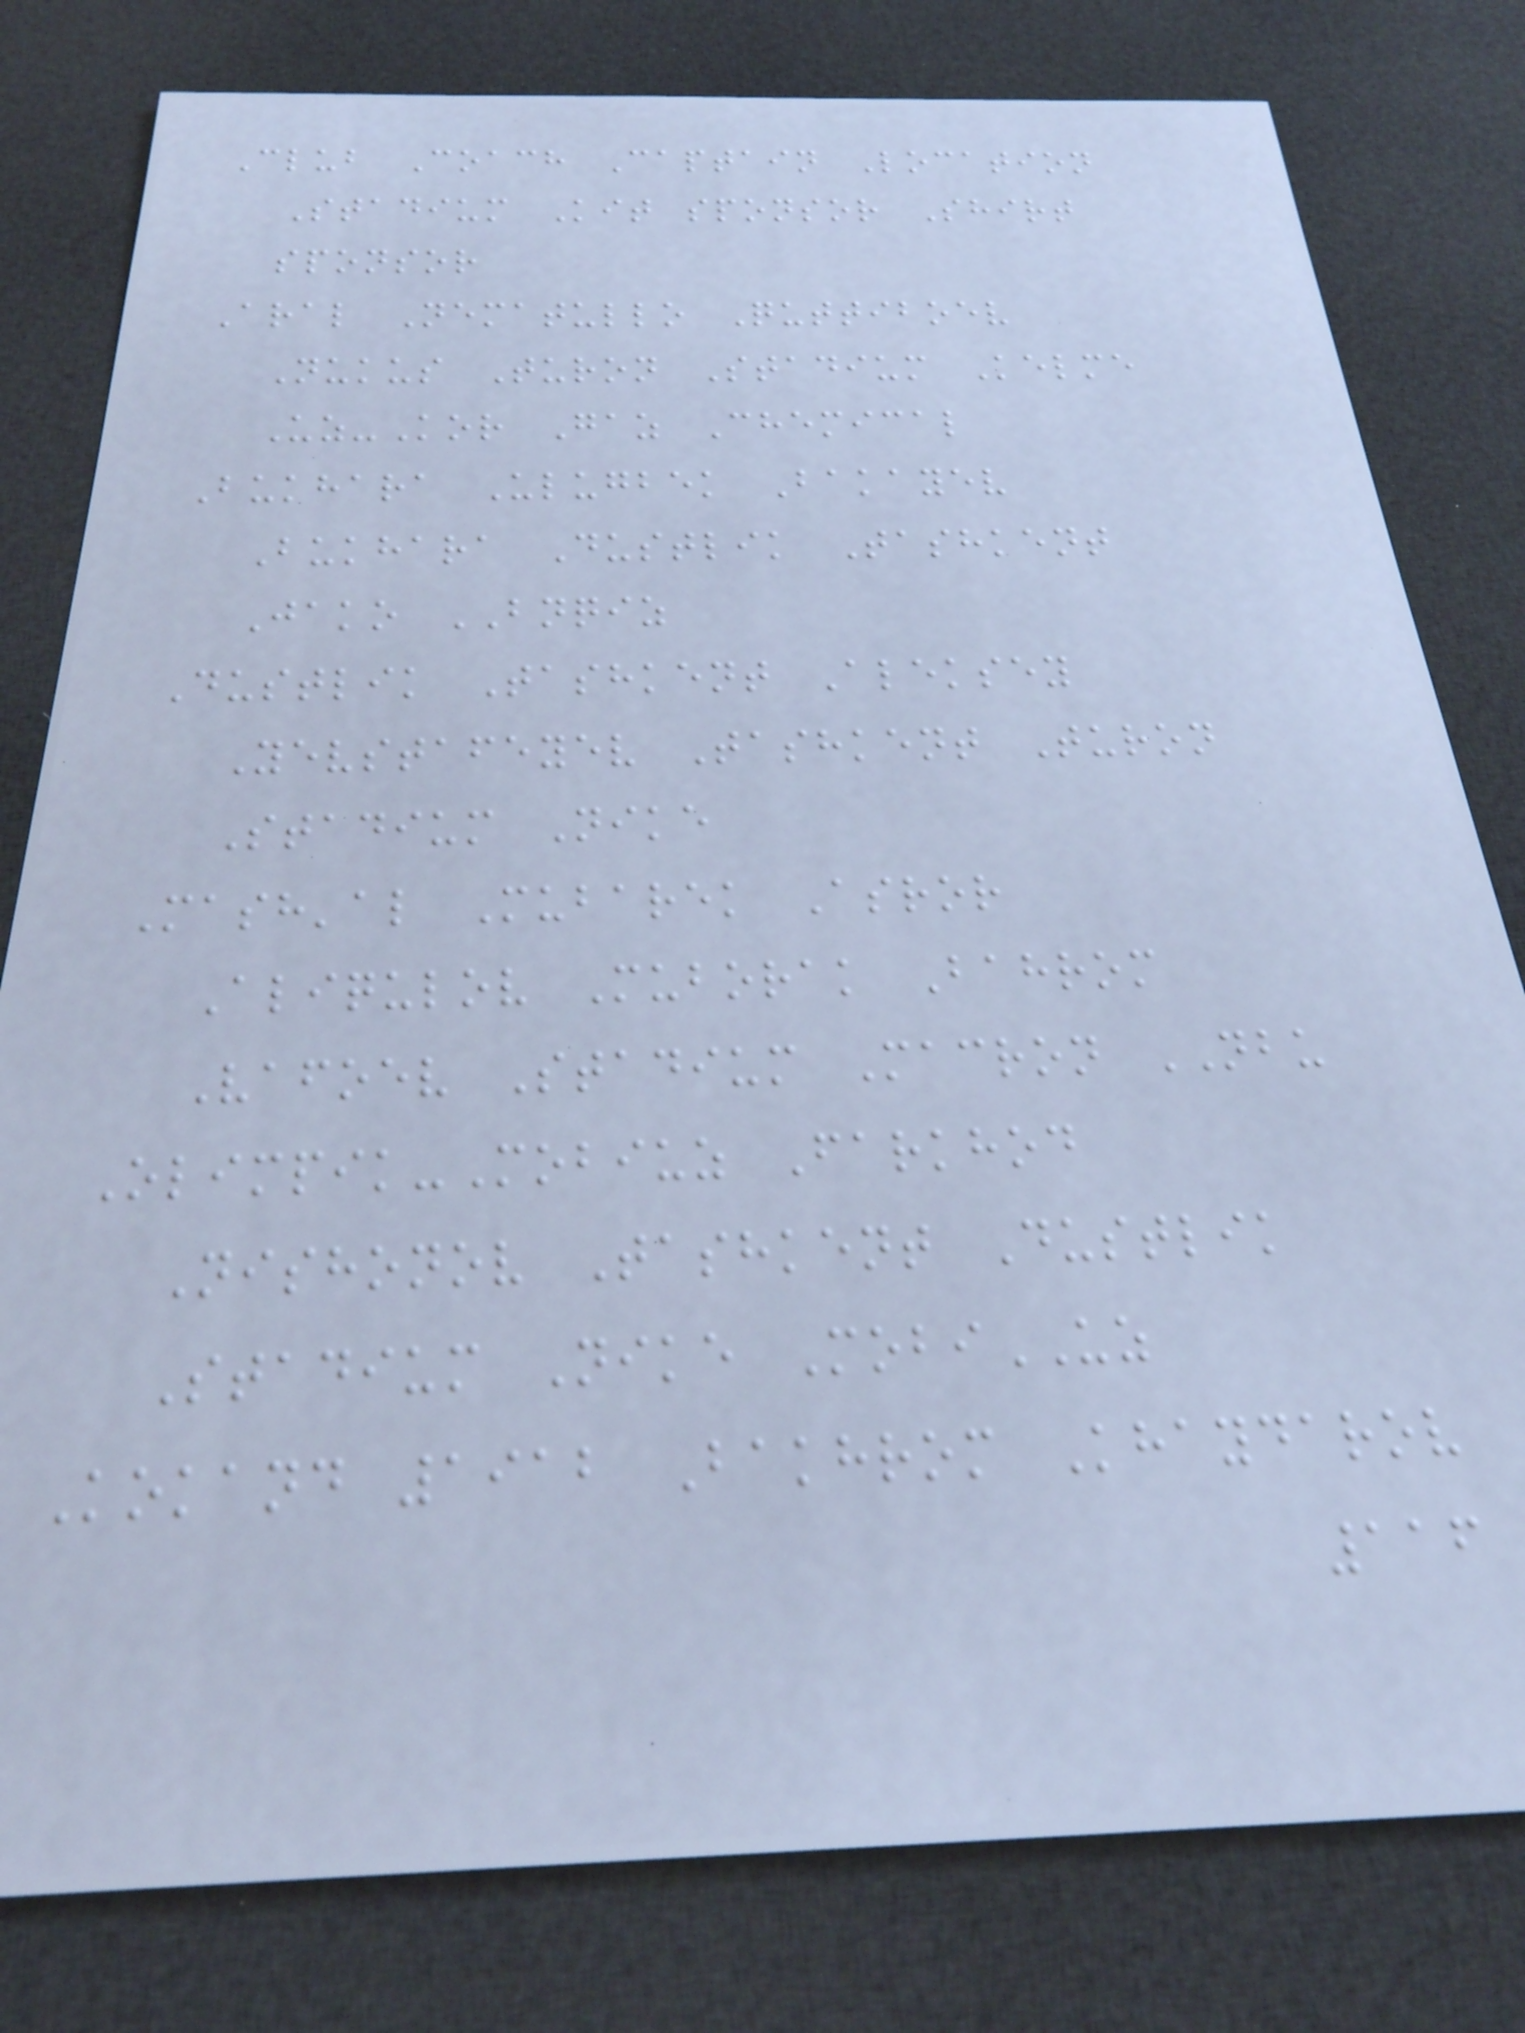Club Coach Captain Location
Stadium Kit sponsor Shirt
sponsor
Aral Nematullo Quttiboev
Nukus Turon Stadium Kelme
Uz-Kor Gaz Chemical
Bukhara Ulugbek Bakayev
Bukhara Dustlik Tashkent
Jako BNQIZ
Dustlik Tashkent Aleksey
Yevstafeyev Tashkent Turon
Stadium Nike
Mash'al Mubarek Asror
Aliqulov Muborak Bahrom
Vafoev Stadium Macron NBU
Olimpik-Mobiuz Farkhod
Nishonov Tashkent Dustlik
Stadium Nike MobiUZ
Kokand 1912 Bakhrom Khaydarov
116
